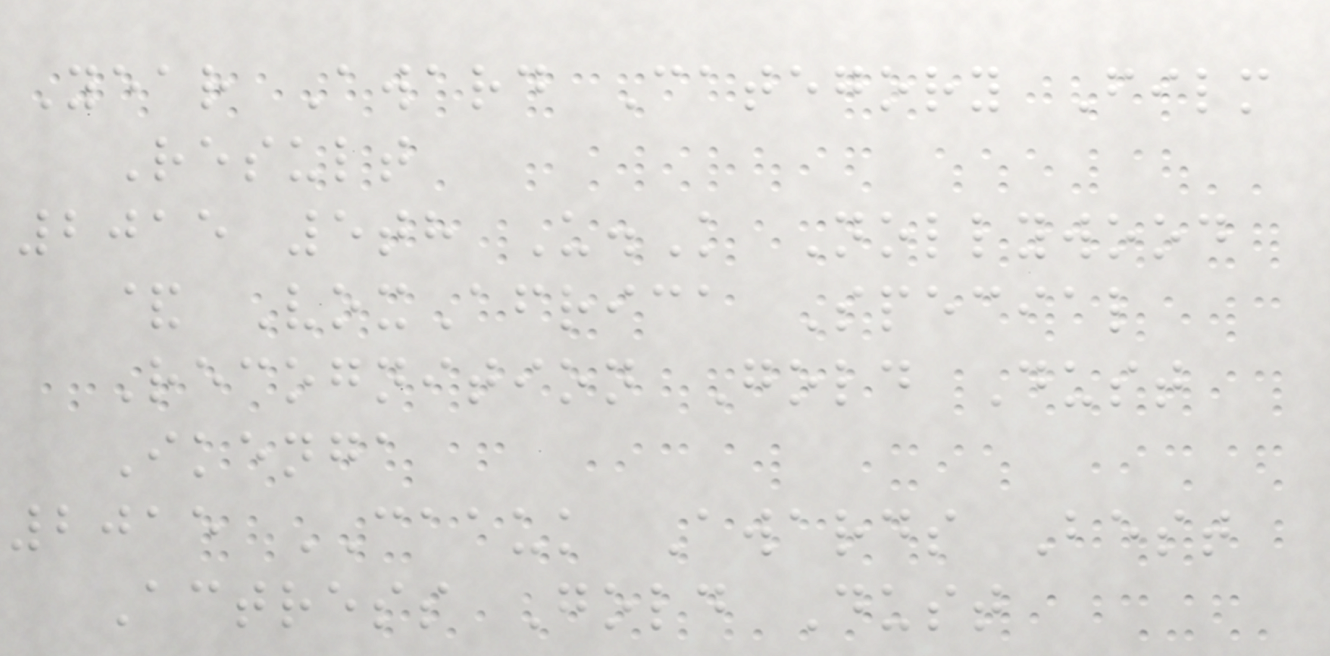Year Award Category Film
Result
2015 5th U.K Nollywood
& VoxAfrica Special
Recognition Gold Dust
Ikenga
2015 CAAUK Awards Best
Actress Gold Dust
